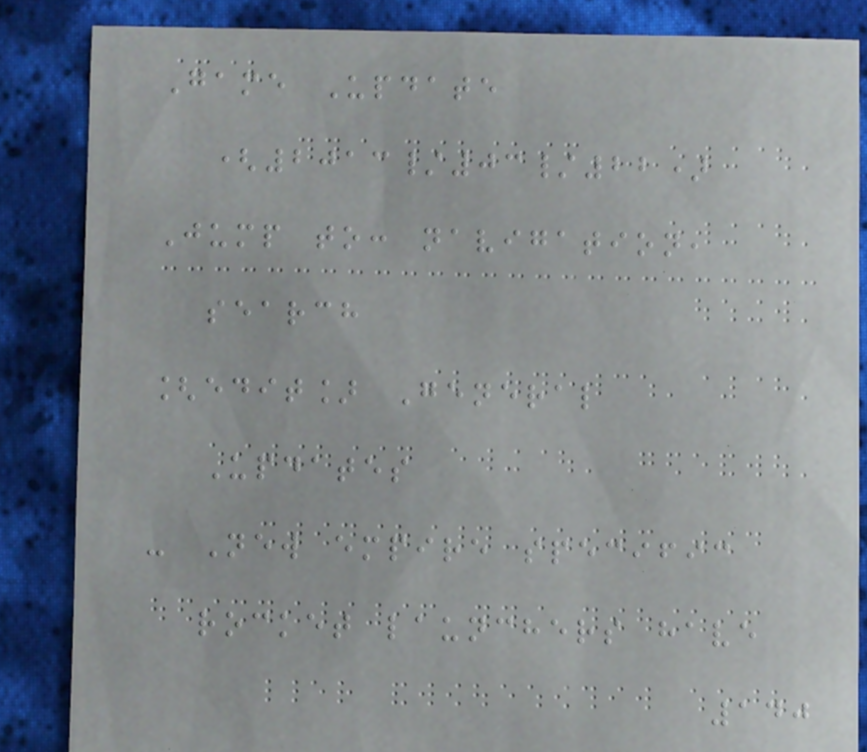Game Update
(2013/03/22)
Jump to: navigation,
search
[edit] General
Updates
- New empire specific
rocket launchers have
140
